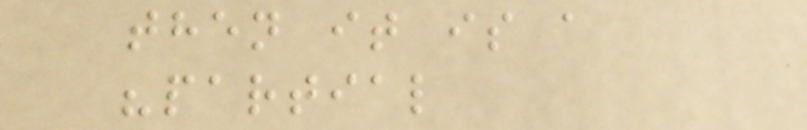then it is a
"partial
